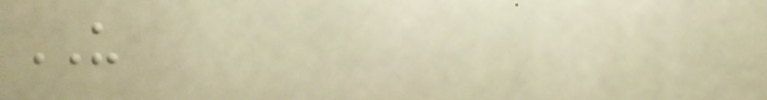US
